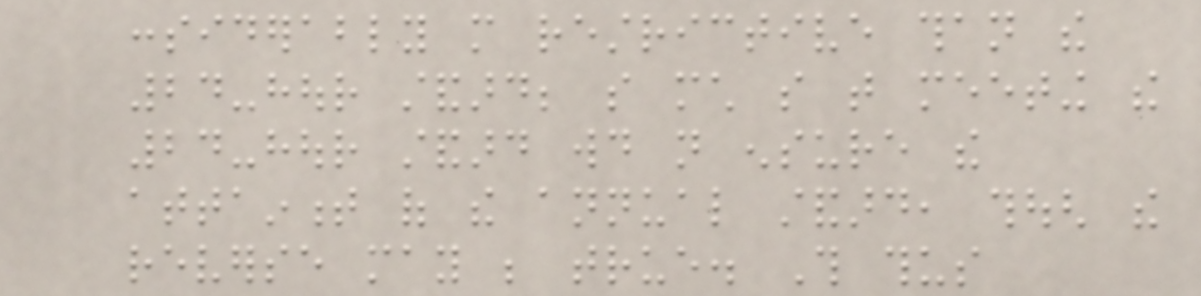considerably more restrictive than the
24-hour standard; so much so that meeting the
24-hour standard would not ensure the
attainment of the annual standard, though the
reverse may be true. This thus
